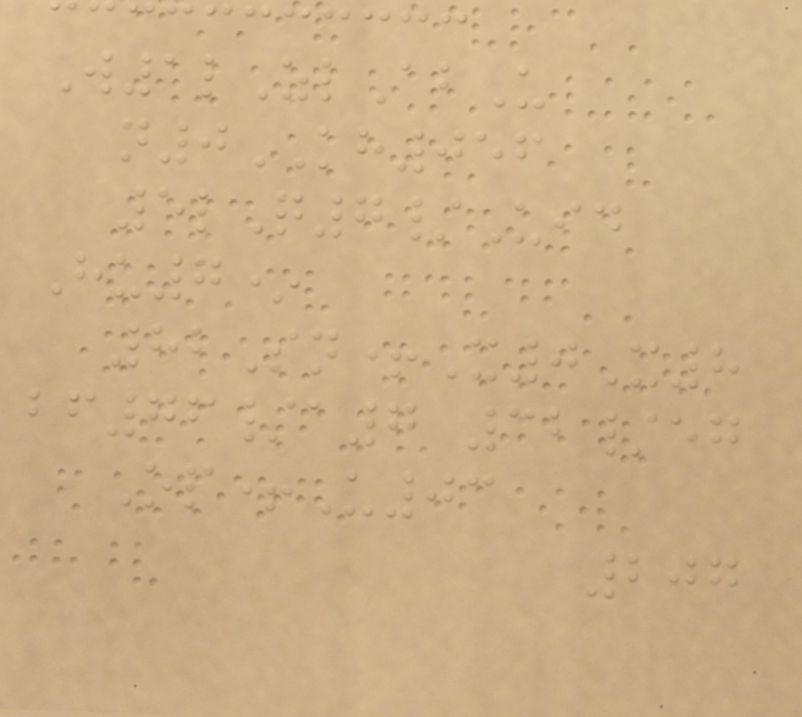W1lZlAbU
n0KH056
5lQ7/Uid
Hu7*
82Sn+X0X8
bf76/a7 32/eg
Op+U03
207
